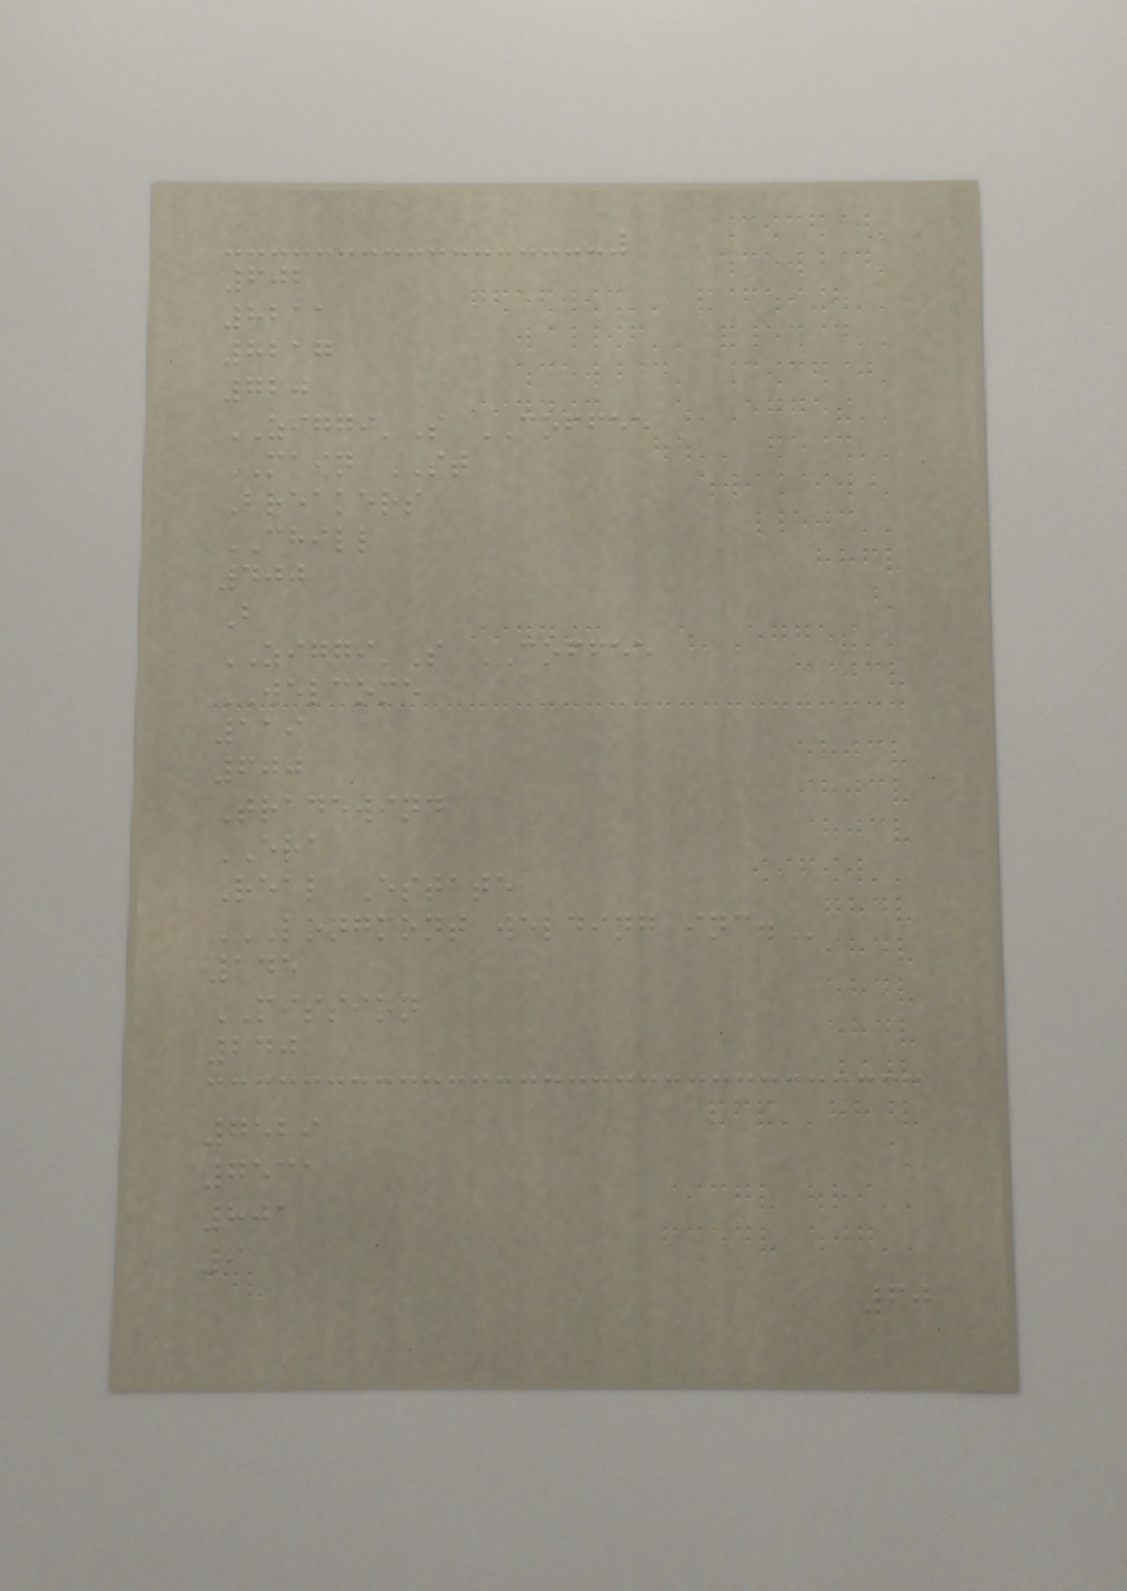602
8211
8217
720
ZIGGI'S COFFEE
MAIN ST
Breakers
CHILL
400
B
ZIGGI'S COFFEE
WELCOME
119
600
Tradewind
ERA
Real Estate
LONGMONT WELDING INC.
145
MISSION
240
7529
7531
801
9
60
